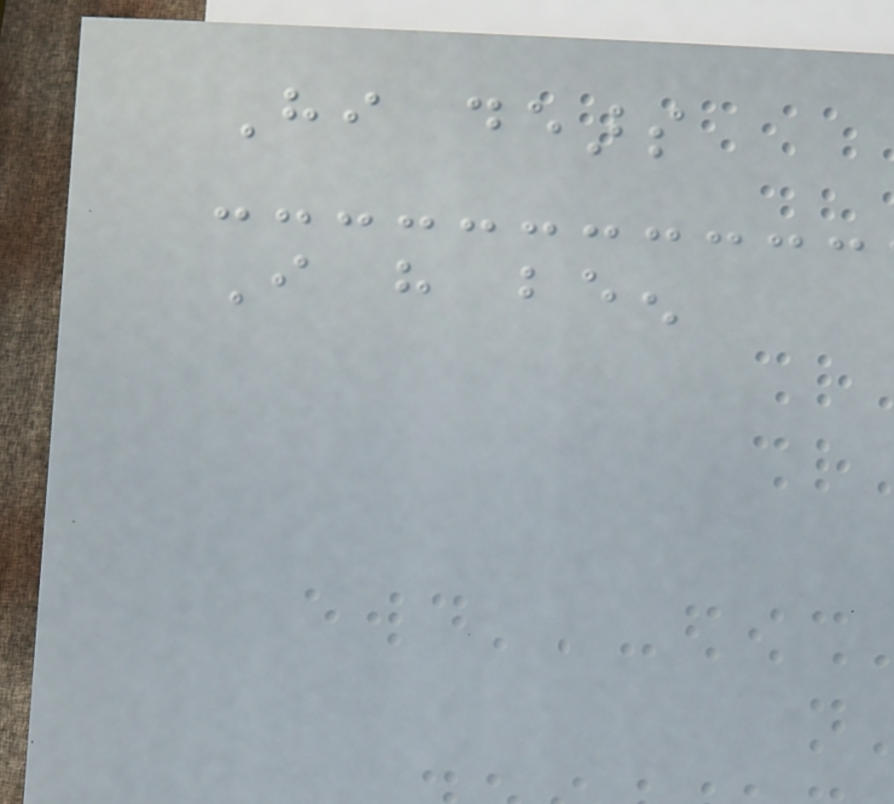Hi dears
I have been
